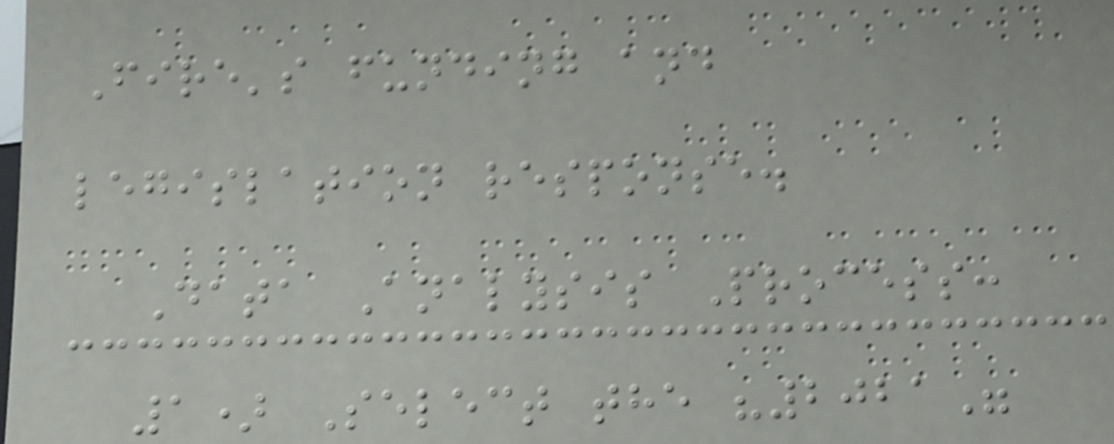Fire's funding and
legislation response.
Data Analysis Process:
1) Select the "2021"
